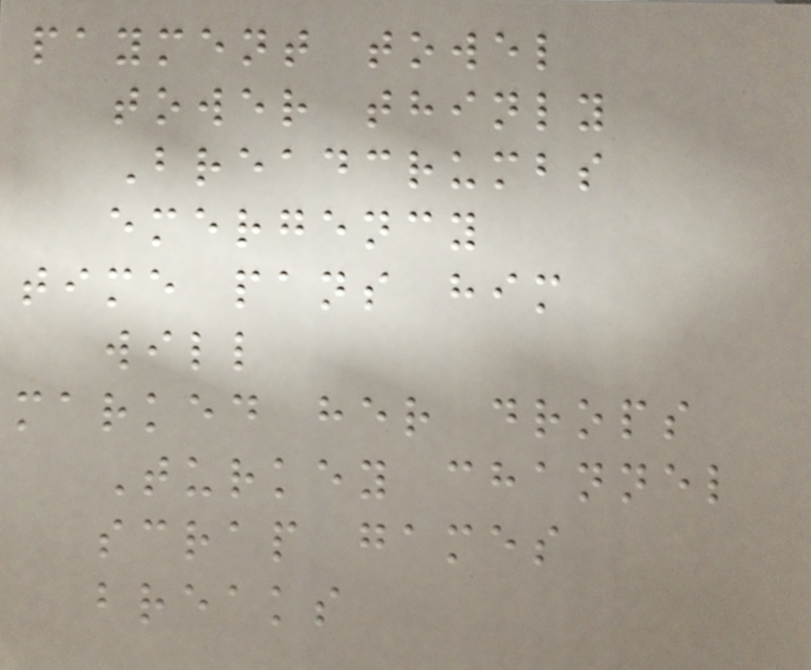payment towel
tower thinly
Breadcrumbs
emergency
time pans him
will
marked her drops
Turkey channel
scrap games
breaks
